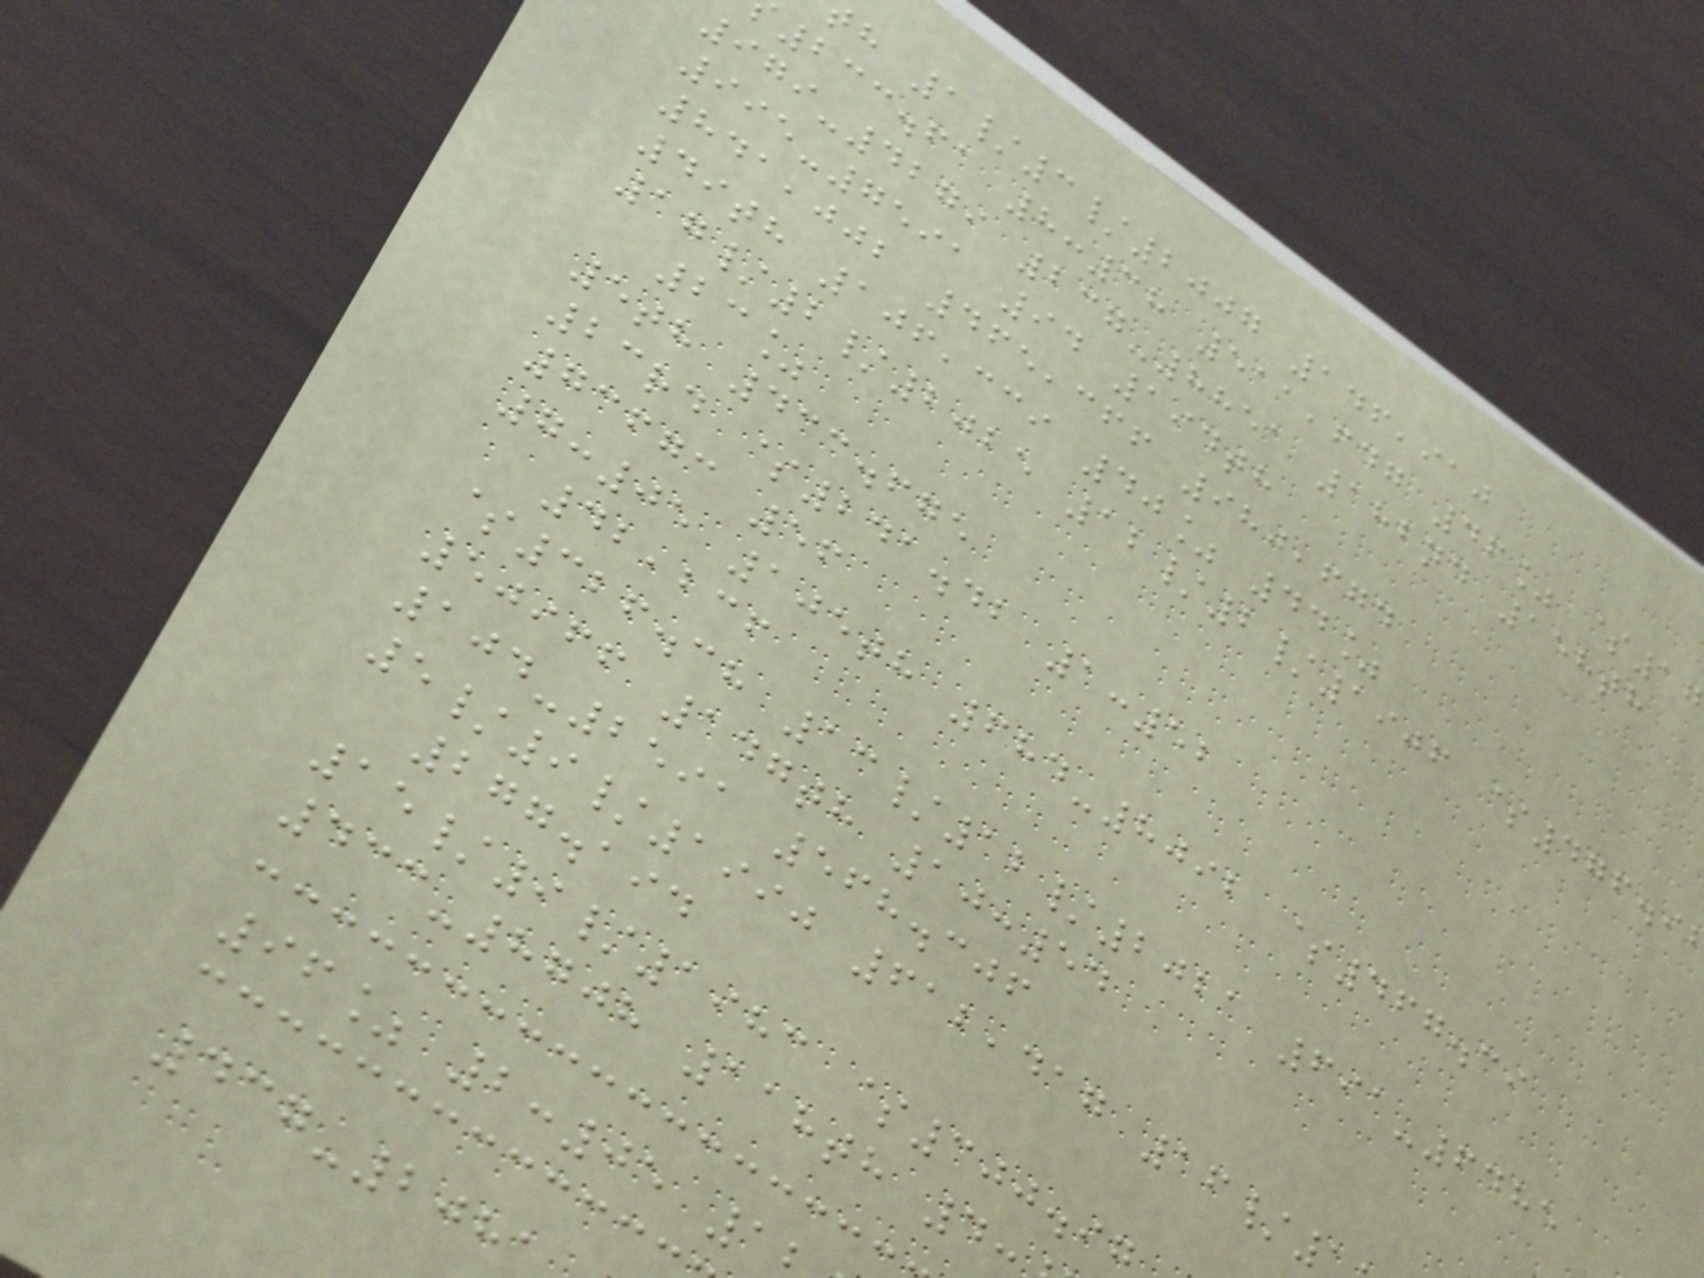h 1/3/2007 146,910
233.61 8:38 511,647 46% $17
979-4279 237-8851 182nd 158th
995-7591 94 194th
841,002 465,366 980,674
49th 106,339 40% 44%
17/2/2025 12/2/1906 $476.9
23%
5th 433.675
23rd $241.42 1:52
73673 56
7:05 105th 684-8092 $467.39
42,236
$326.38 13/12/2021 691-6485
50966 147th 10:54
104-2591 568.306
5/9/1990 612,417 16/
277.194
15/9/1983 $300.9
433-8708 118th 4:
96% 2:05 1
437-208
